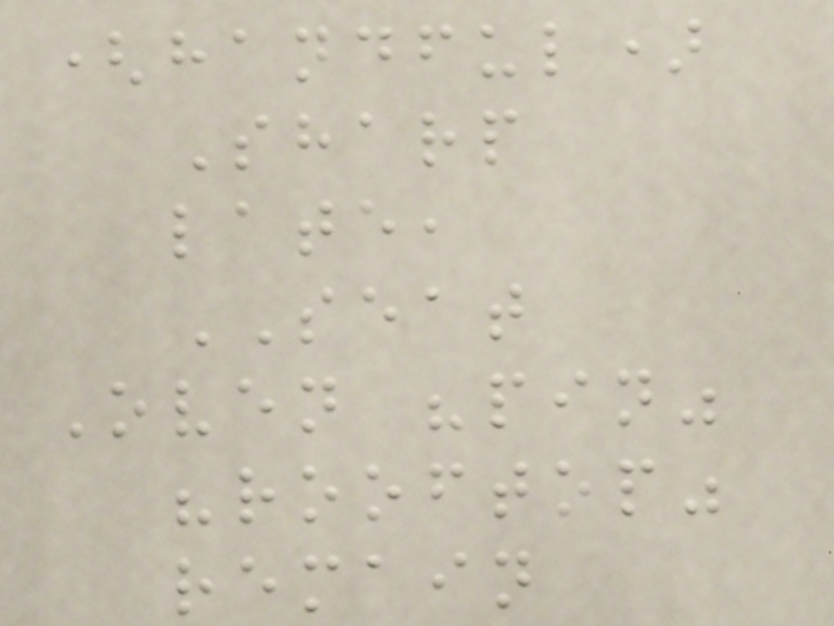(handful)
Sharp
late,
SEAT
Oven "pin"
"rooftop"
remain
